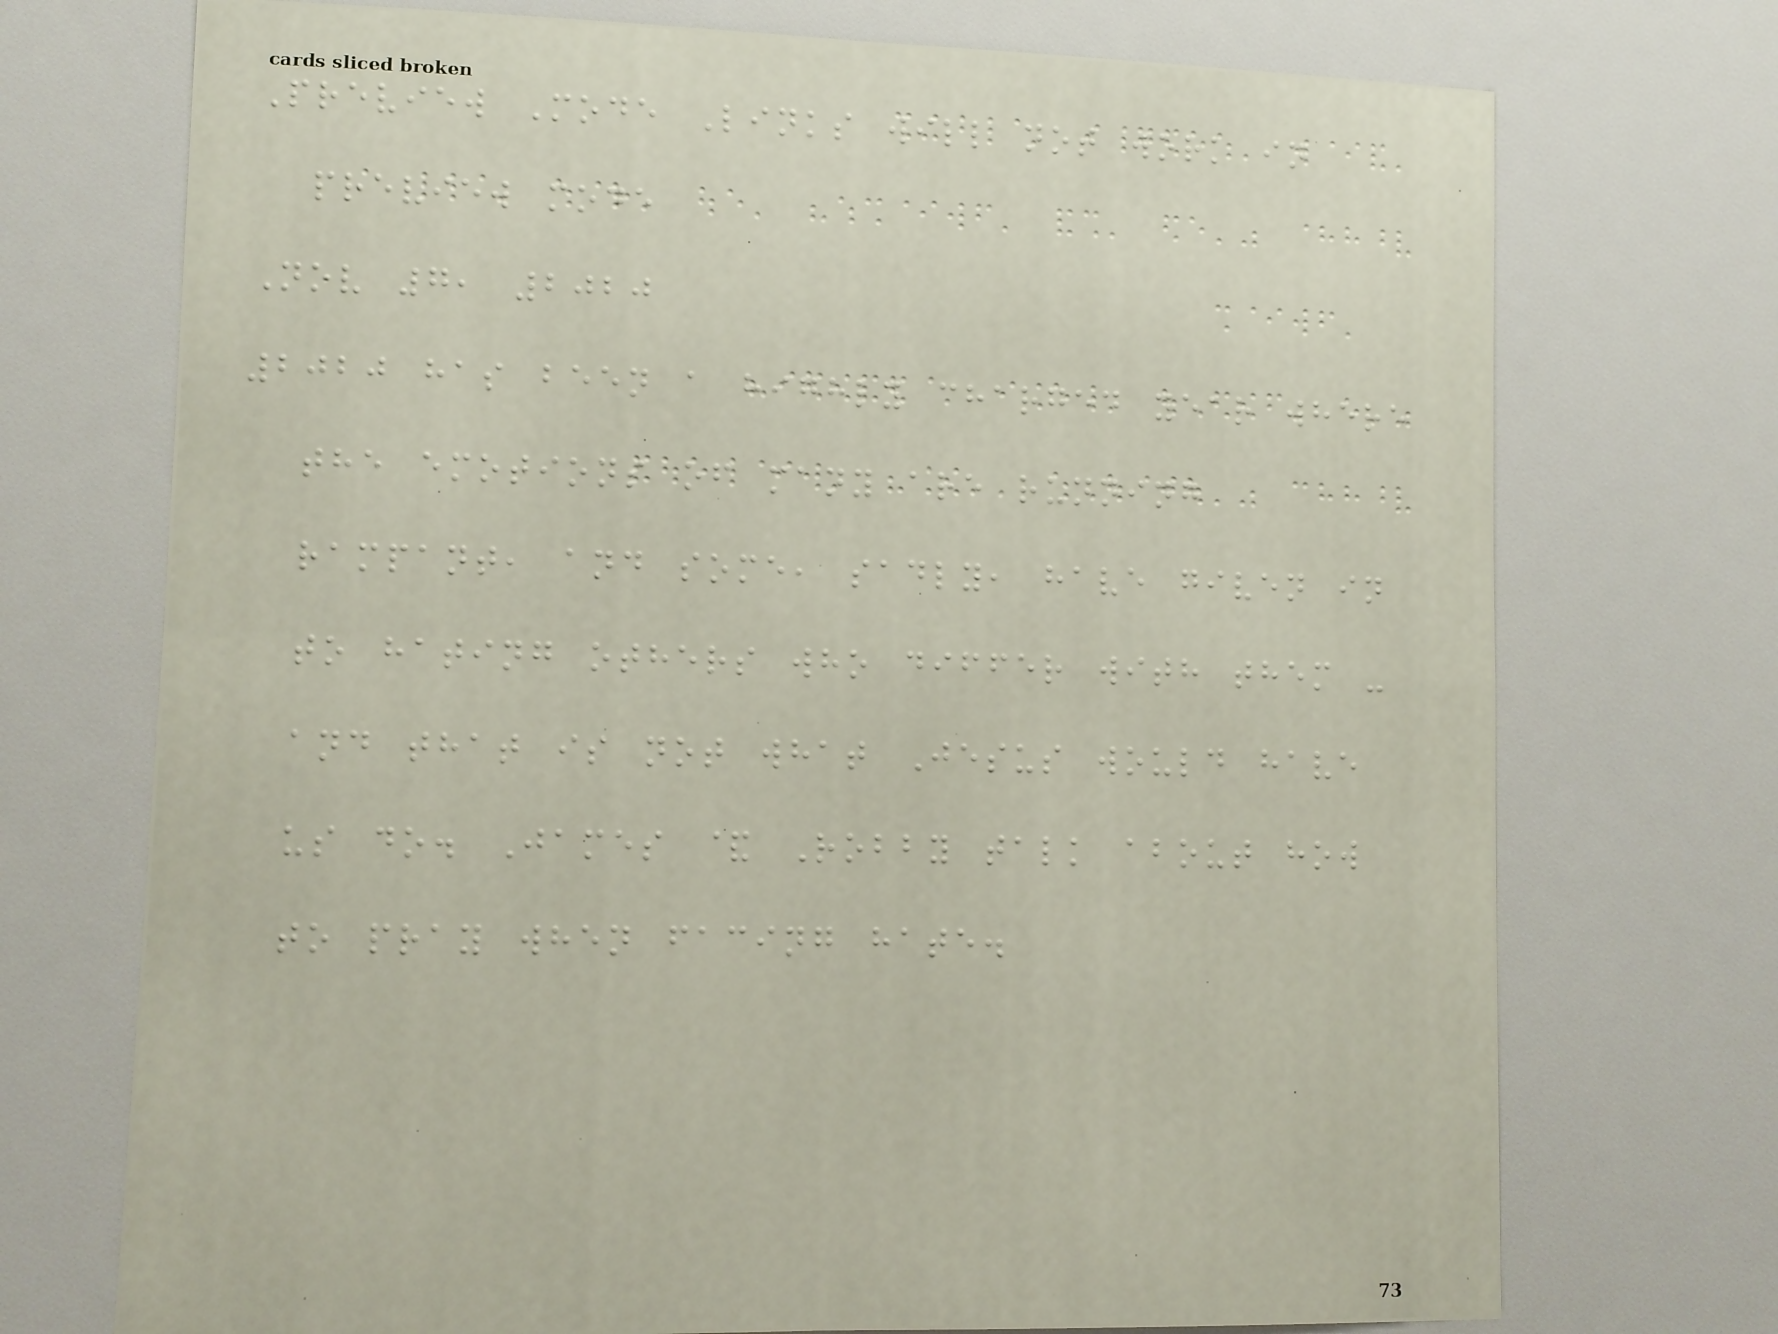Preview Mode Links will not work in
preview mode
Nov 7, 2020
2020 has been a highly charged year where
the emotions of many are running
rampant, and some, sadly, have given in
to hating others who differ with them -
and that is not what Jesus would have
us do. James & Robby talk about how
to pray when facing hate.
